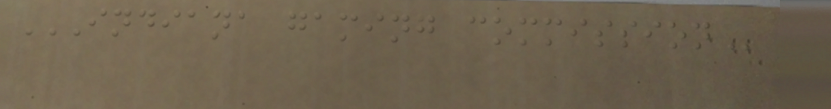INDIANA GAMING COMMISSION
